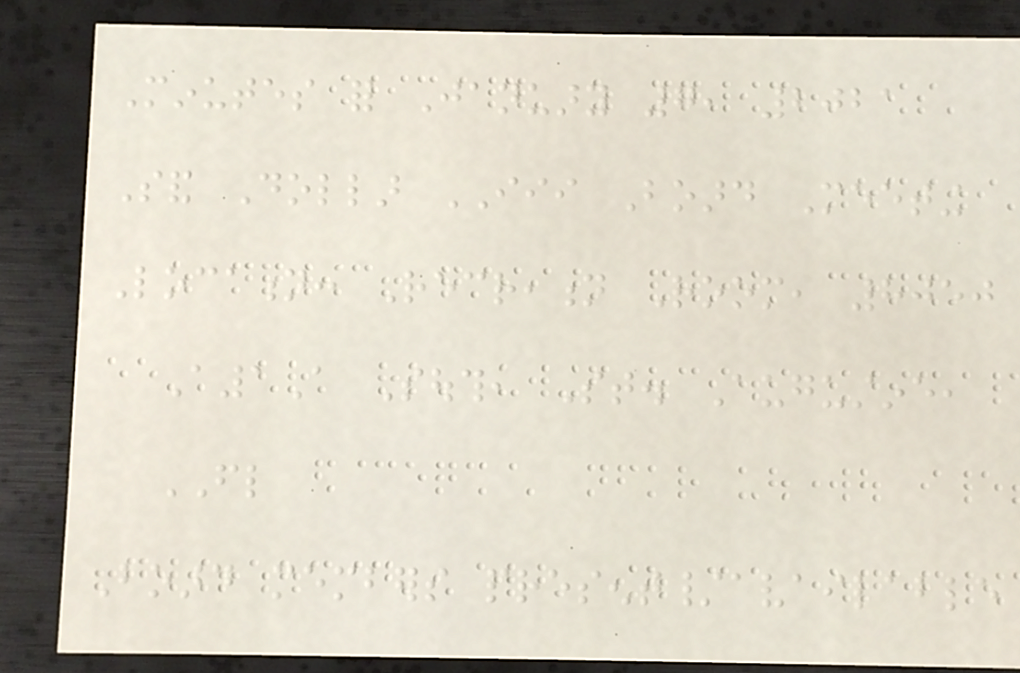Minutes for January 7, 2021
Sand Dollar III Board Meeting
Location: Recreation Room, 8050
A1A South, St. Augustine,
FL
Board members present/available
